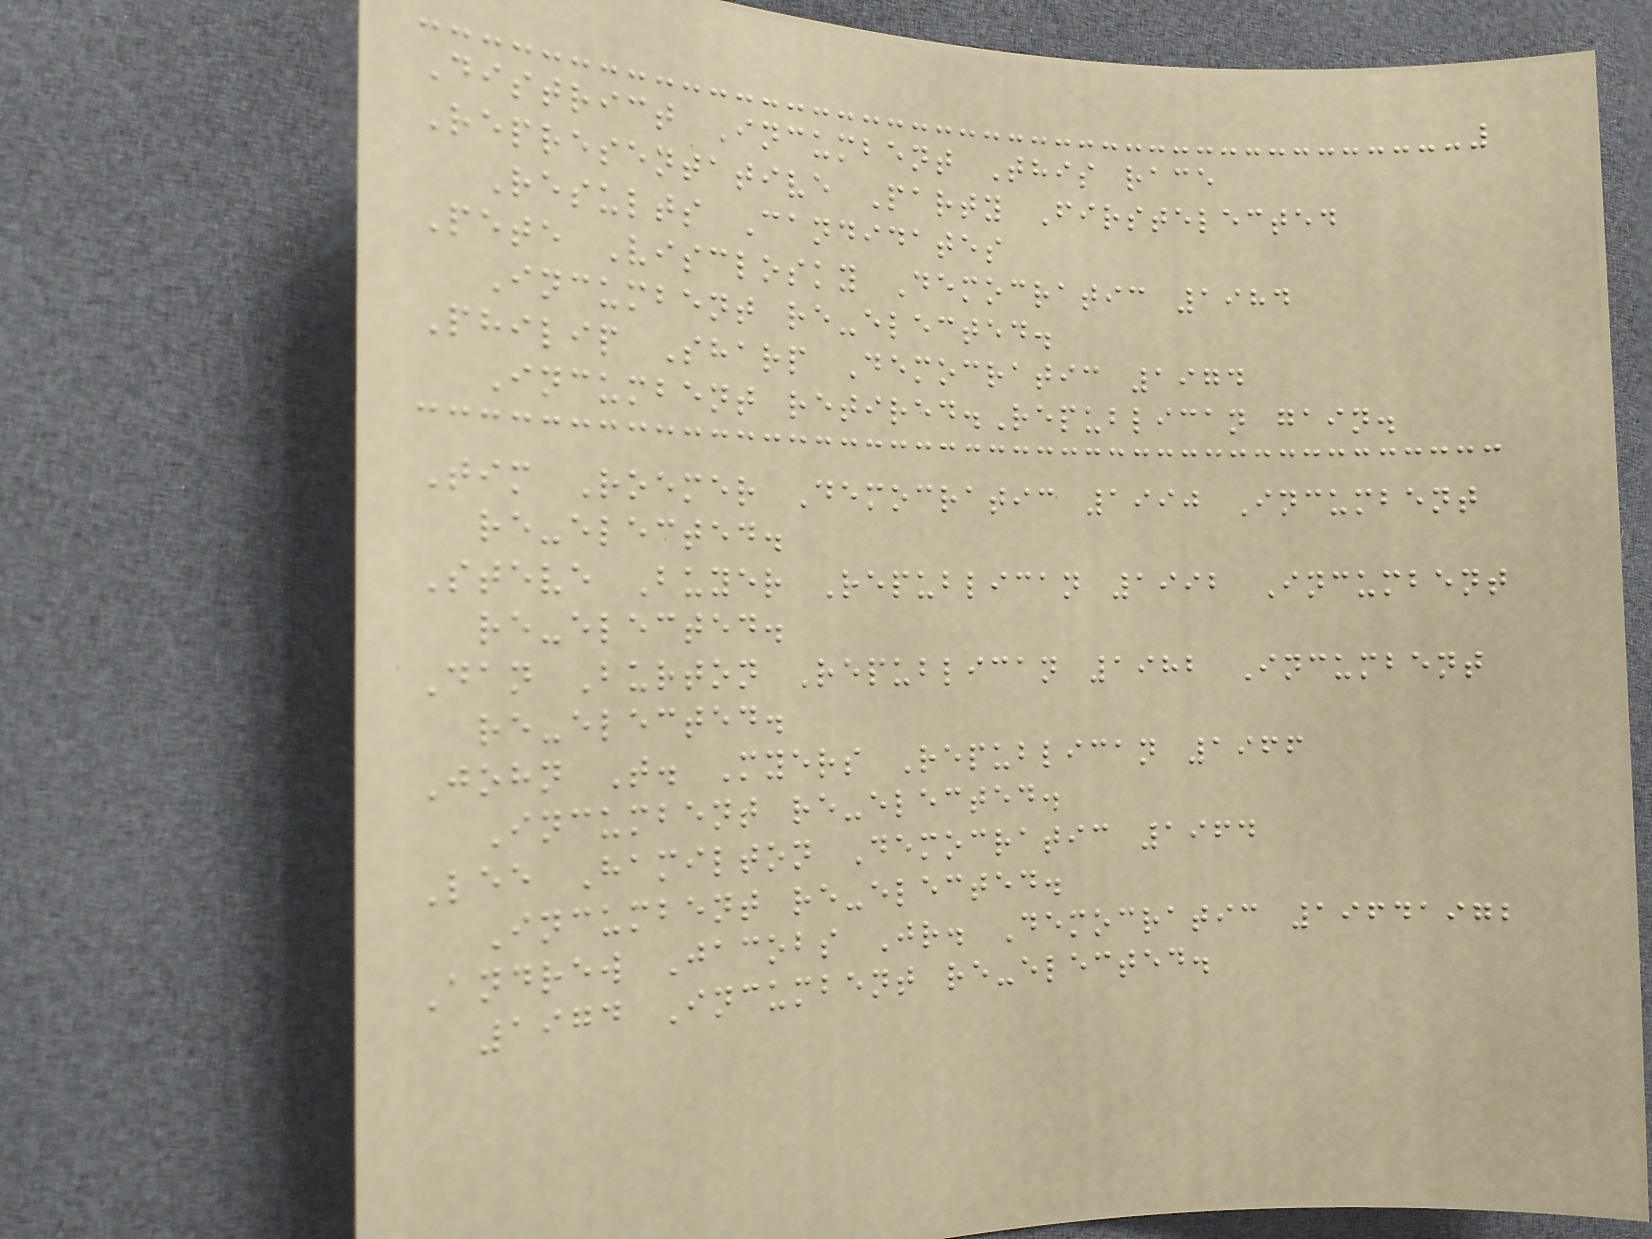District Incumbent This race
Representative Party Firstelected
Results Candidates
Pete Visclosky Democratic 1984
Incumbent re-elected.
Philip Sharp Democratic 1974
Incumbent retired.Republican gain.
Tim Roemer Democratic 1990 Incumbent
re-elected.
Steve Buyer Republican 1992 Incumbent
re-elected.
Dan Burton Republican 1982 Incumbent
re-elected.
John T. Myers Republican 1966
Incumbent re-elected.
Lee Hamilton Democratic 1964
Incumbent re-elected.
Andrew Jacobs Jr. Democratic 19641972
1974 Incumbent re-elected.
